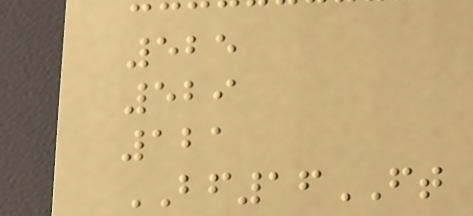525
529
121
BF16FT
